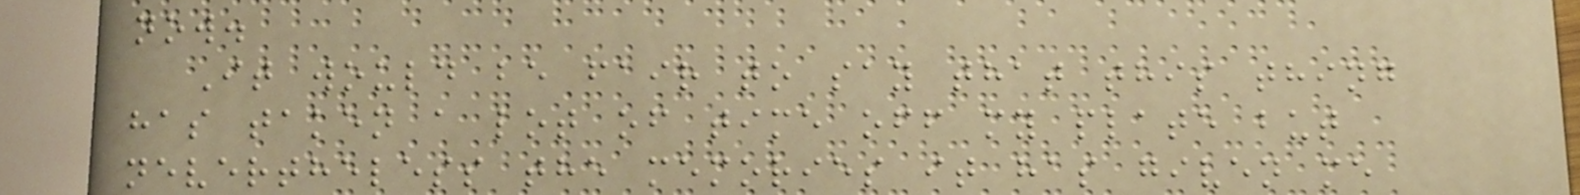now.
It would be fair to say that this thing
has taken a lot of time off my plate but
nevertheless the memories it has given me
